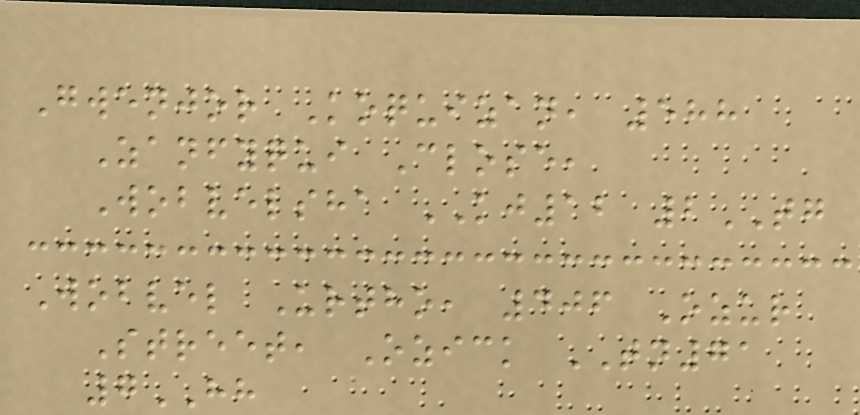Gwenjor Koquizan, 588
Zanfyqui Close,
Wobvelsha KJ12 2TG
Wobvel Urtho, 406 Ozur
Street, Ozick TN71
7HH
